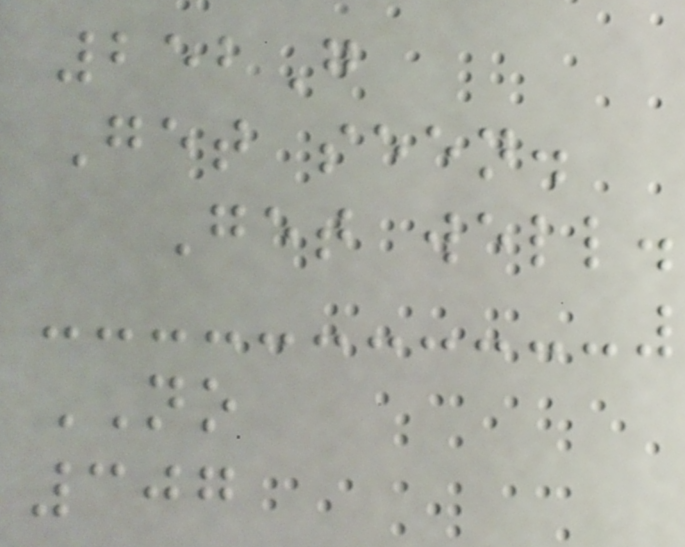252G
Get seen.
Get well.
NO
307
